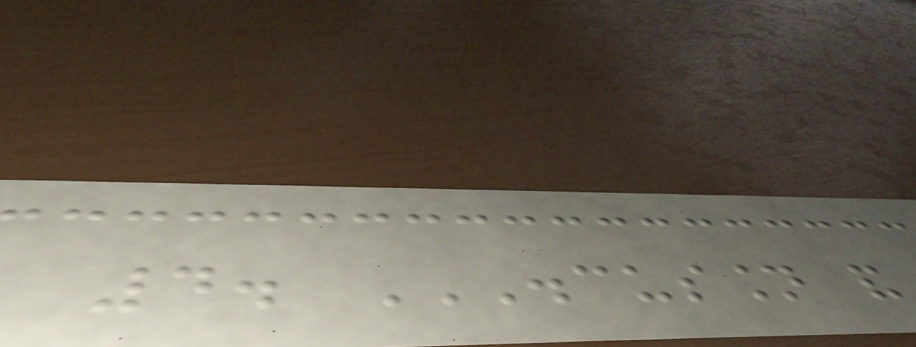4. DISCUSSION AND
